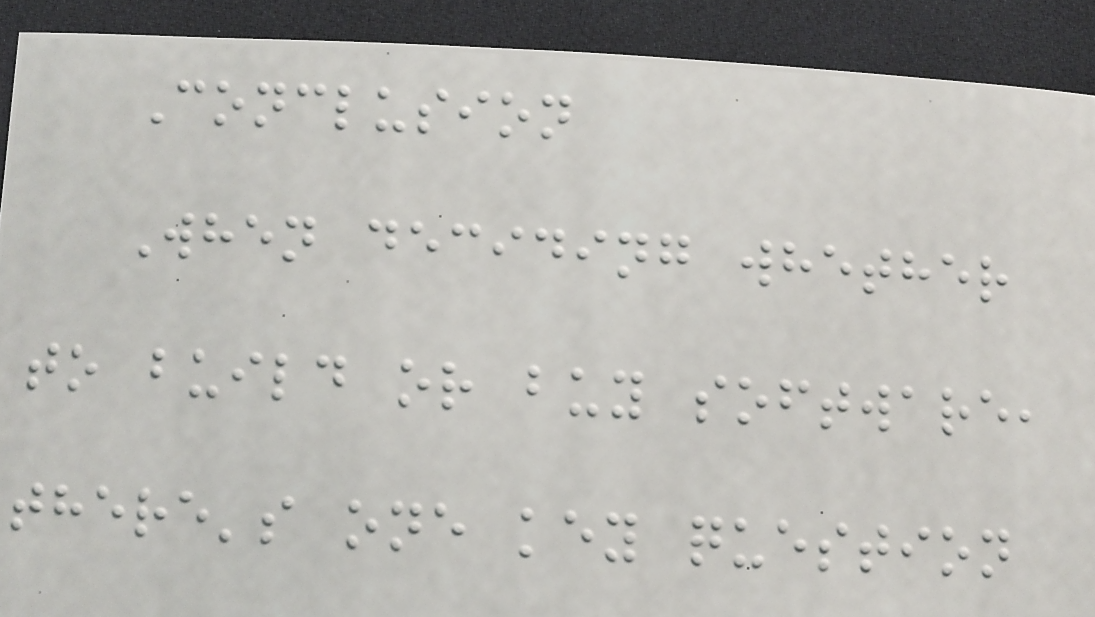Conclusion
When deciding whether
to build or buy software,
there's one key question
